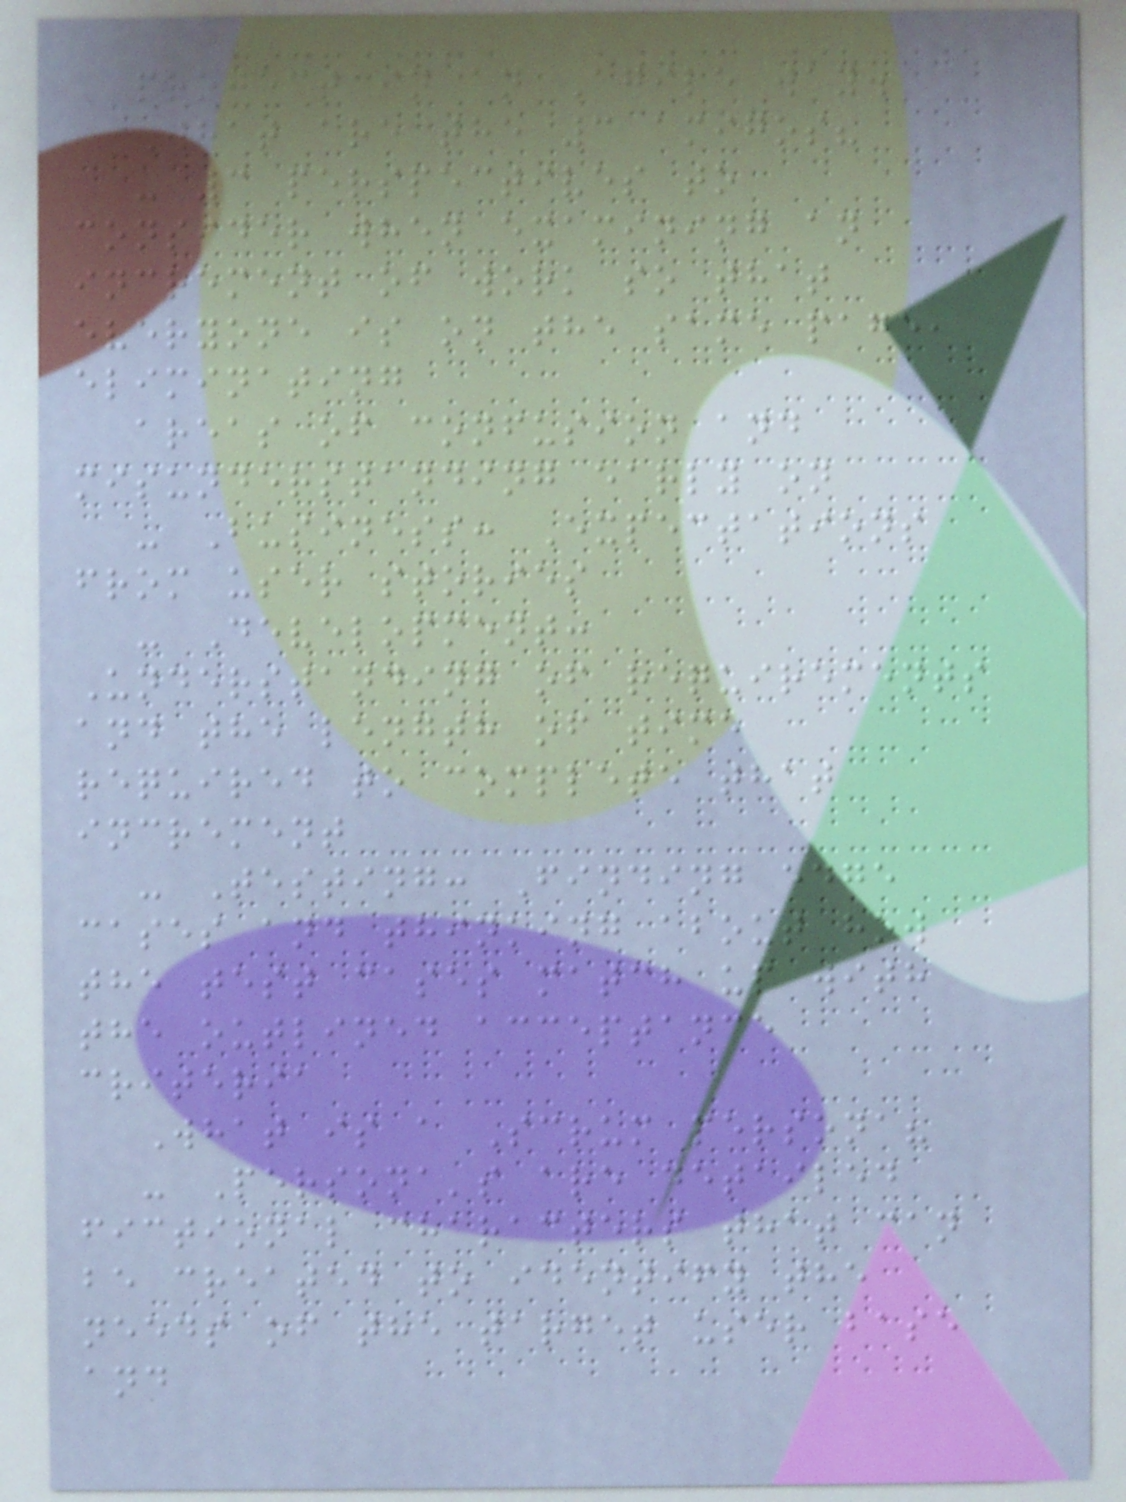project in an Agile way.
What are the 3 amigos?
- 3 perspectives to
consider when examining an
increment of work so that
everyone is on the same page,
eliminating
areas of confusion and
misunderstanding early on
- Business: Expectations
from user stories
- Development:
Understanding of requirements
and the length of time
required to complete that
increment
- Testing: Finding edge
cases and thinking about how
the test cases match up with
the outlined acceptance
criteria
What is a Scrum persona?
- Persona's are detailed
fictional characters that can
be created to identify the
needs of the target user base
and
